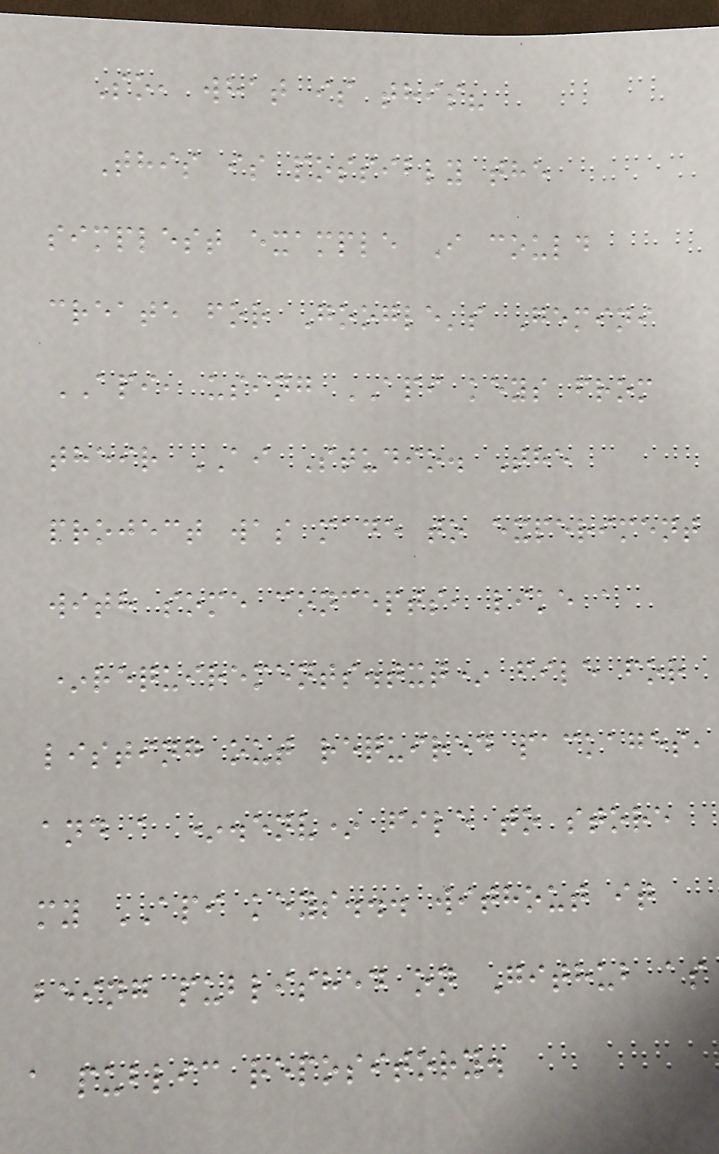So, what is this?
This is possibly the
simplest example I could
create for Google's Gemini
API, using API keys from
their AI Studio. The
project was made to experiment
with some concepts, like a
*requirements.txt* file for
listing out required packages,
and a *.env* file to store
my API keys... without it
being published on Github as
a public repository.
